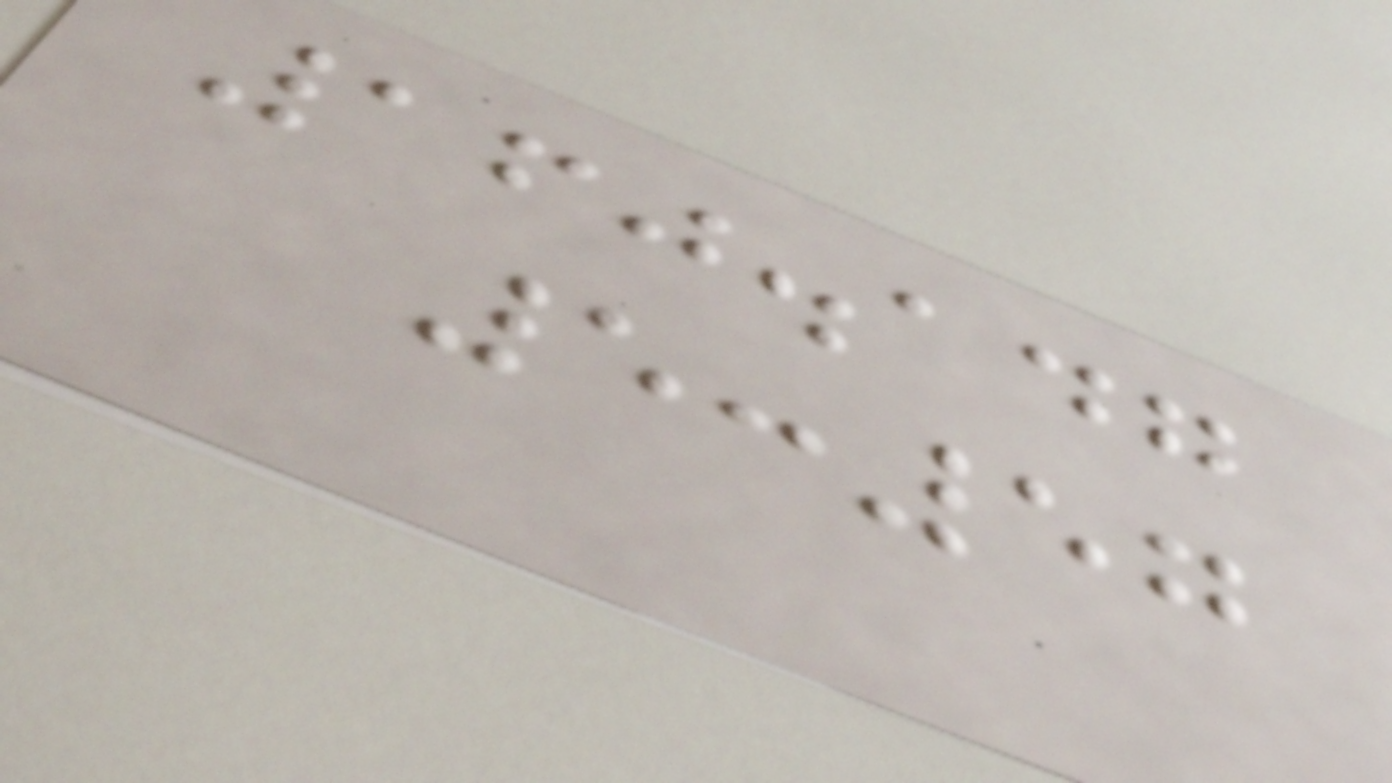160.147
5:57
